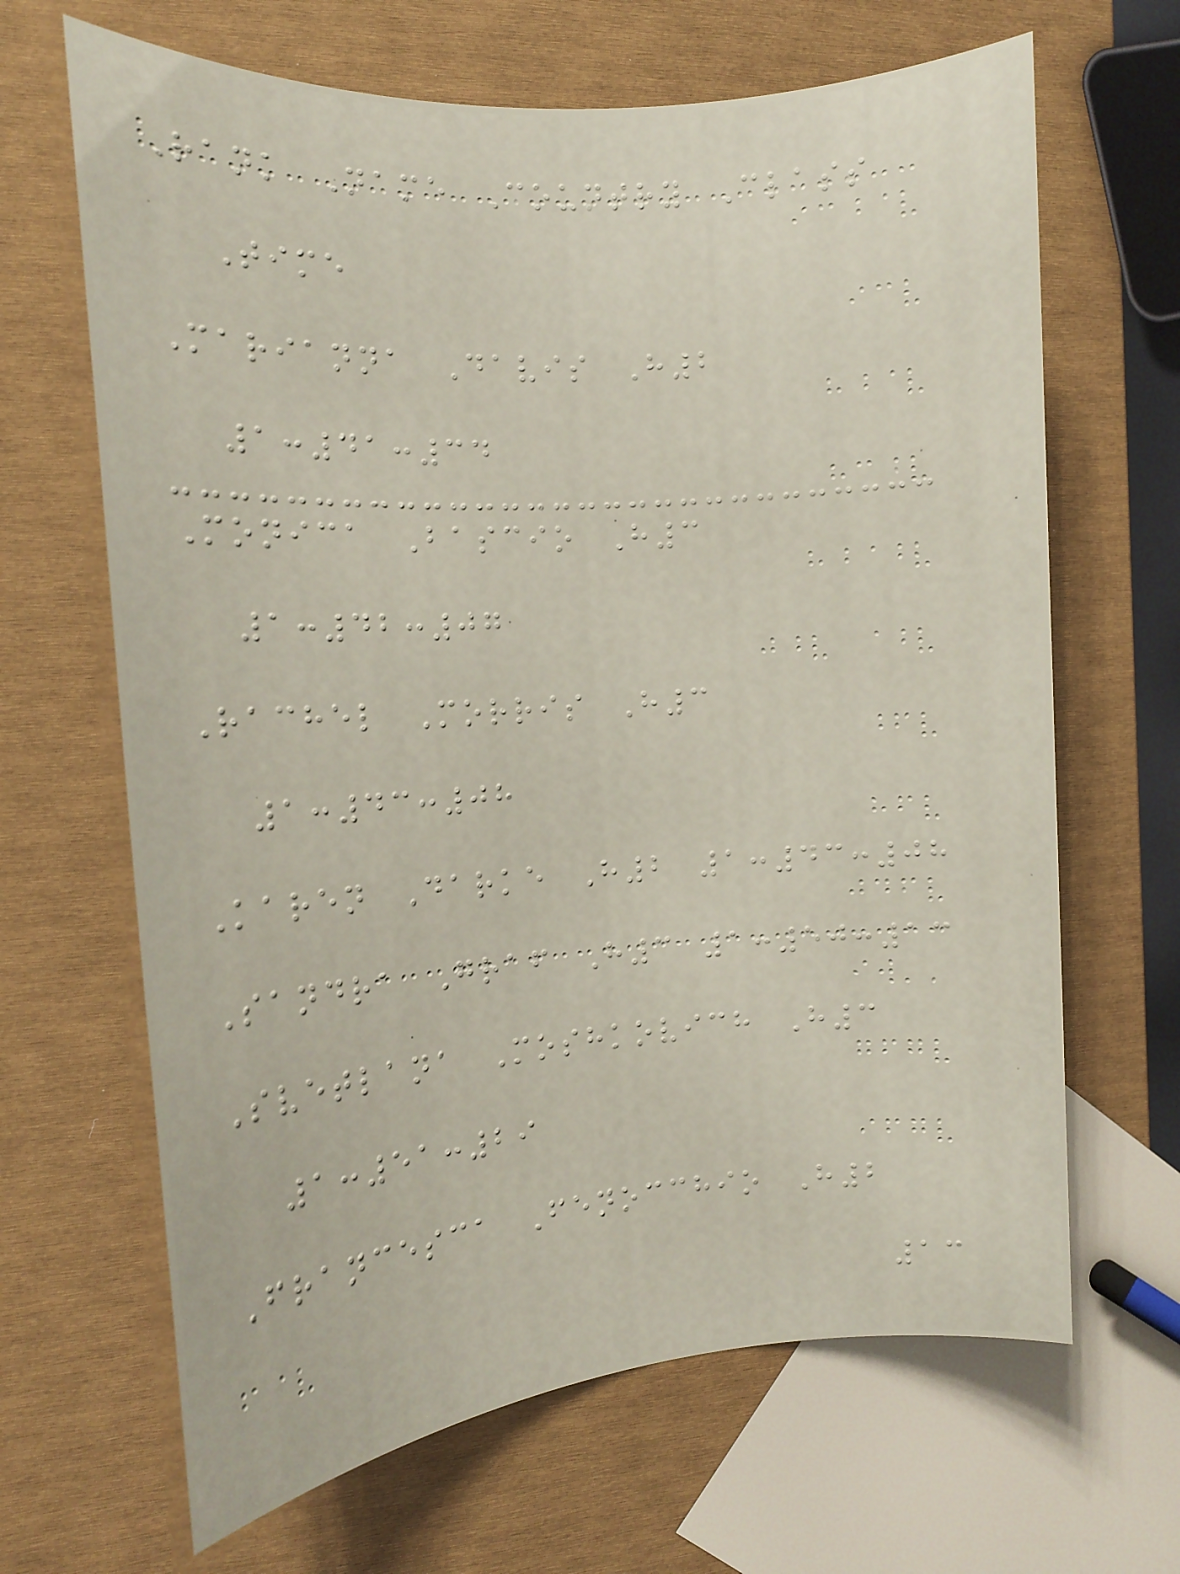Rank Name Country Class
Time
Marianna Davis H2
1:41:34
Monica Bascio H3
1:42:07
Rachel Morris H3
1:43:08
Karen Darke H2 1:43:08
Sandra Graf H3 1:50:13
Svetlana Moshkovich H3
1:51:29
Francesca Fenocchio H2
13
